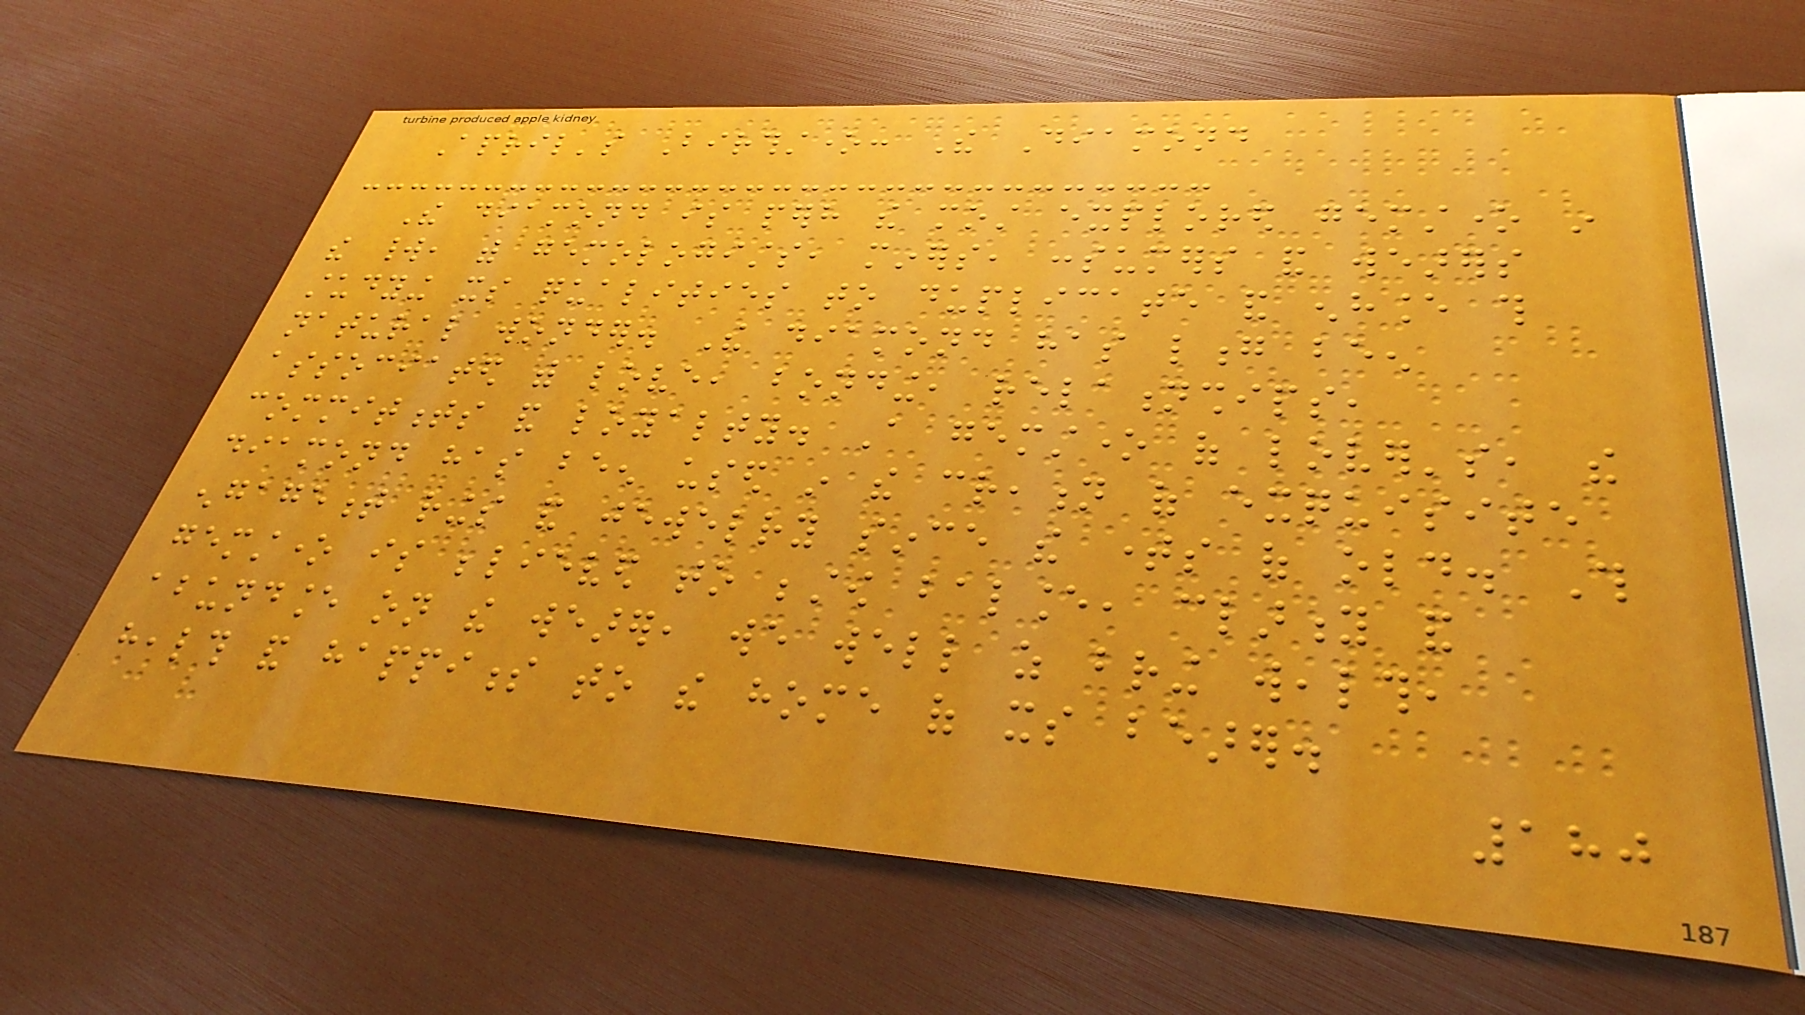April's Birthstone: The Diamond
The diamond is perhaps the most explored gemstone in
the world, with gemologists, miners, consumers and wearers
studying its qualities to duplicate and enhance this
natural wonder. The diamond has long been
associated with love, bonding, relationships,
commitments and loyalty. A gemstone of lover's, the
diamond has been used in the creation of exquisite
engagement rings and jewelry since the times of old. This
gemstone is believed to bestow balance, clarity and
abundance on the wearer, we well as bring wealth,
health and happiness to the home of its bearer.
180
